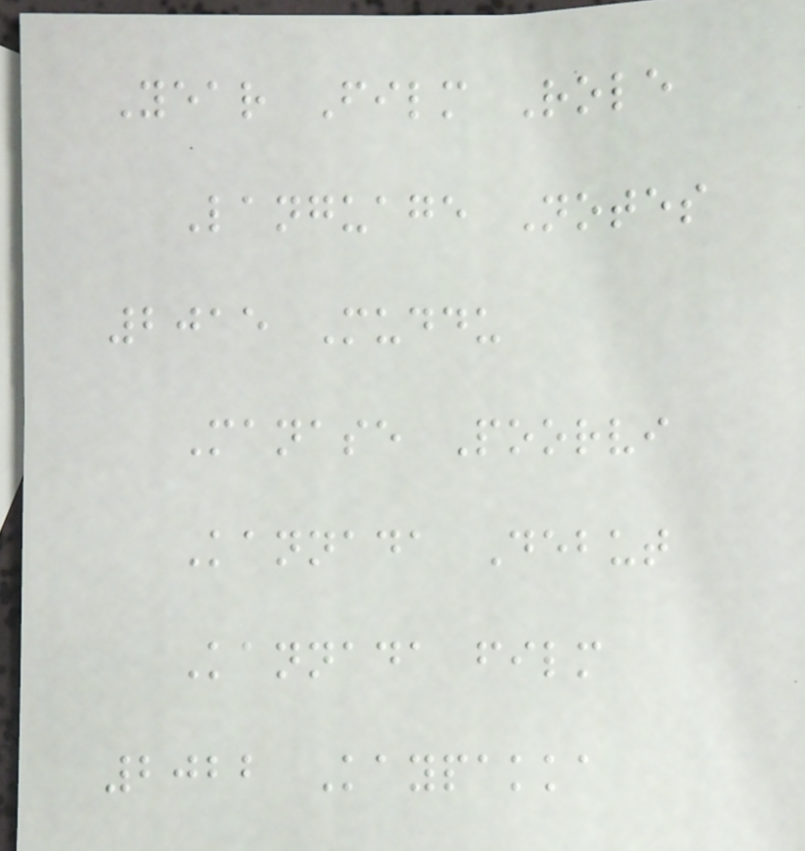Year Film Role
Language Notes
2015 Muddu
Manase Poorvi
Kannada Debut
Kannada film
2022 Kaypakka
